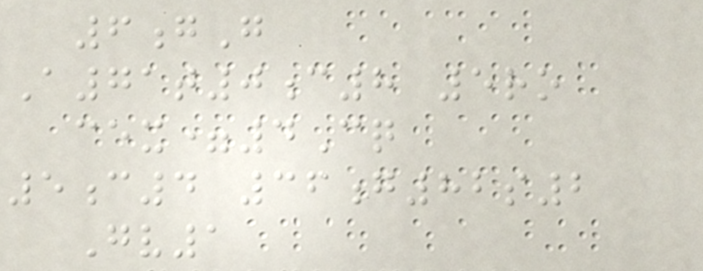6gG
A71t0c8 5ro
cex=4Cq
5c4 36g82s2
Gv1
